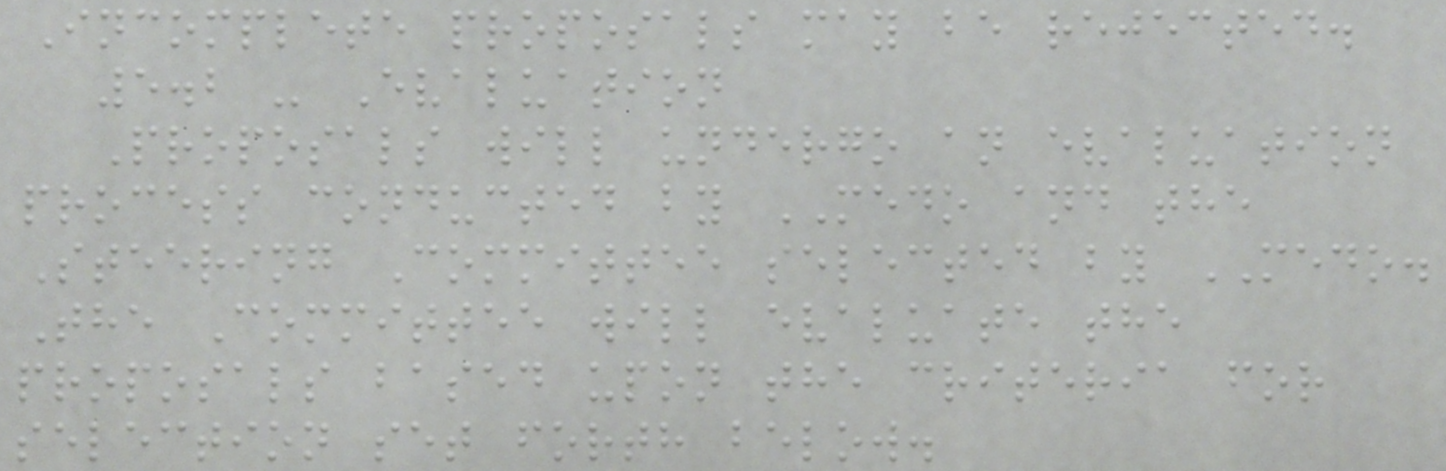Incomplete proposals may be rejected.
5.2 - Evaluation
Proposals will undergo an evaluation
process conducted by MEDO and the
Steering Committee selected by MEDO.
The Committee will evaluate the
proposals based upon the criteria for
selection set forth below.
